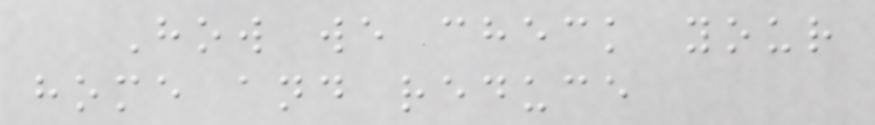How we check your
home and reduce
